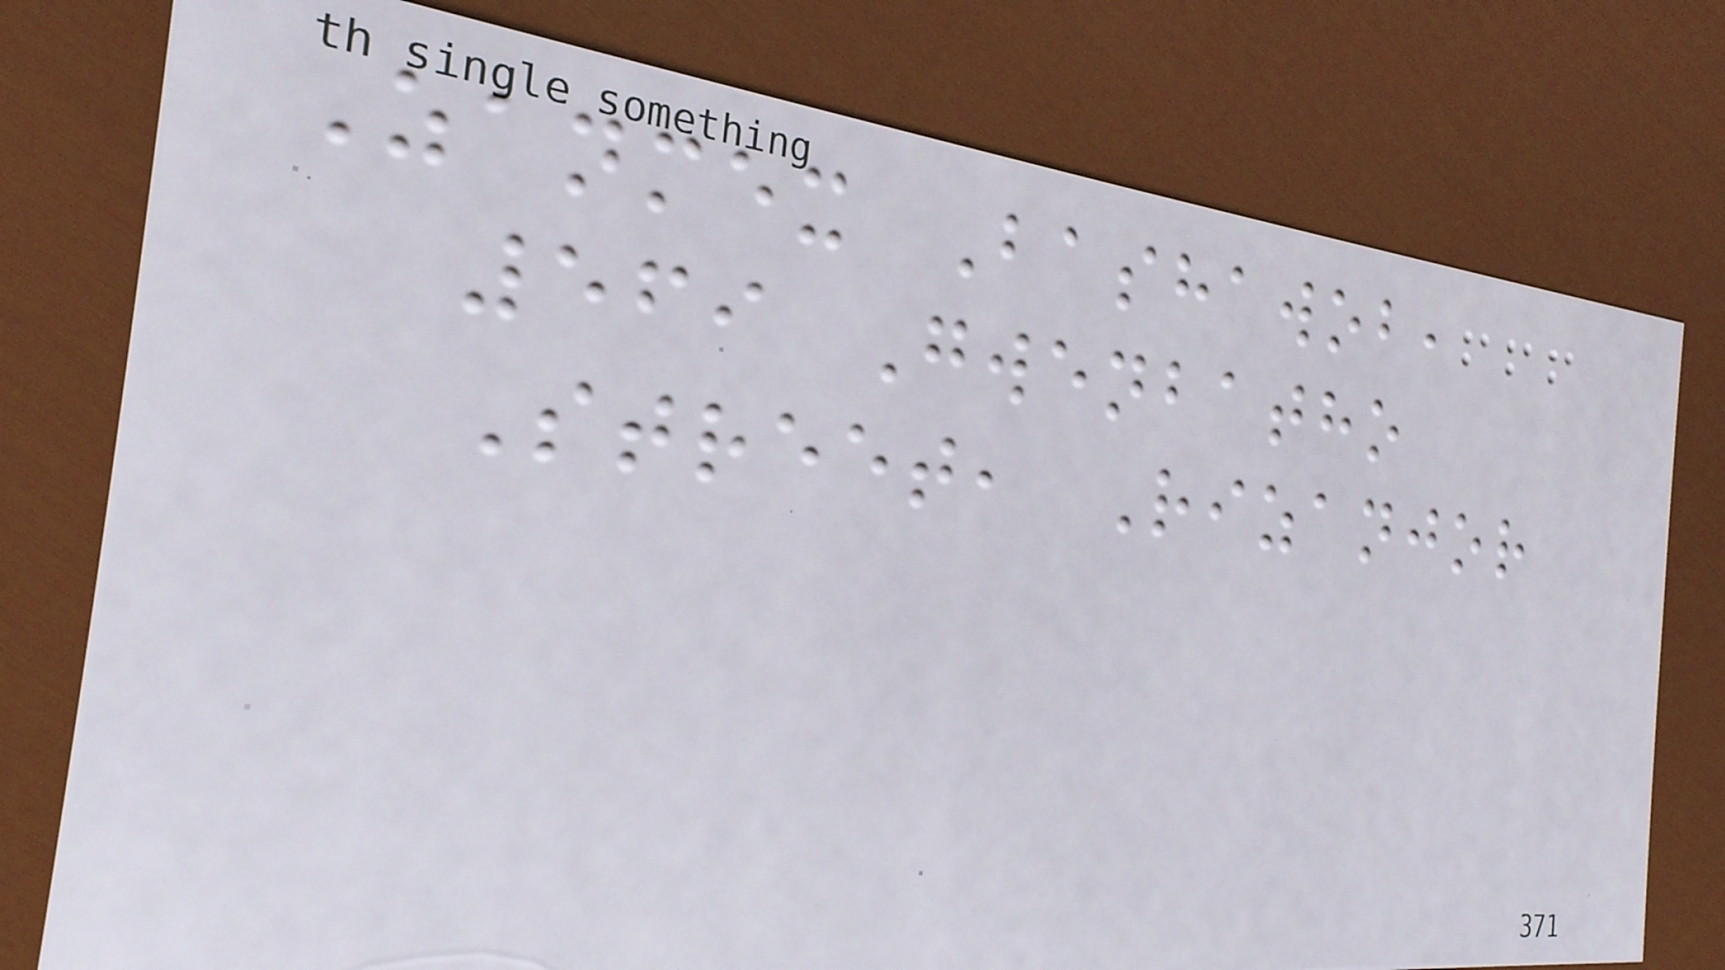Zanmex Bashawob,
569 Gwenbatho
Street, Rizanjor
